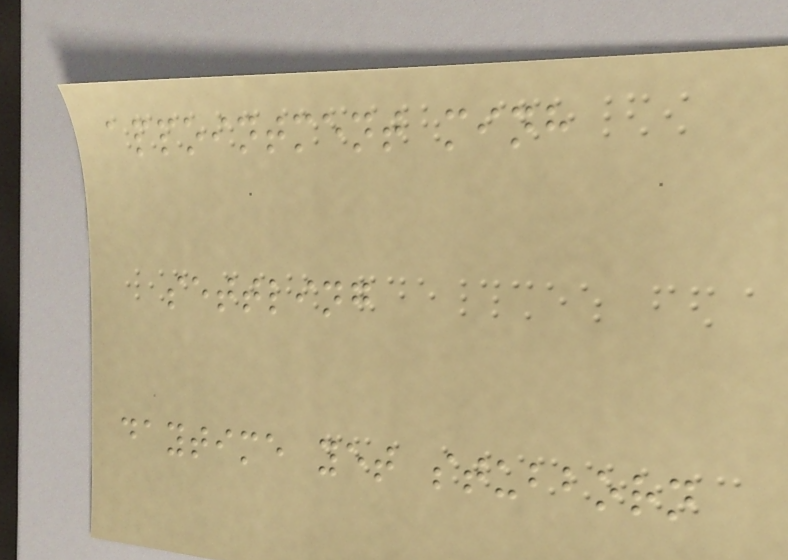appointment minh
settling
daytime yet stubborn
